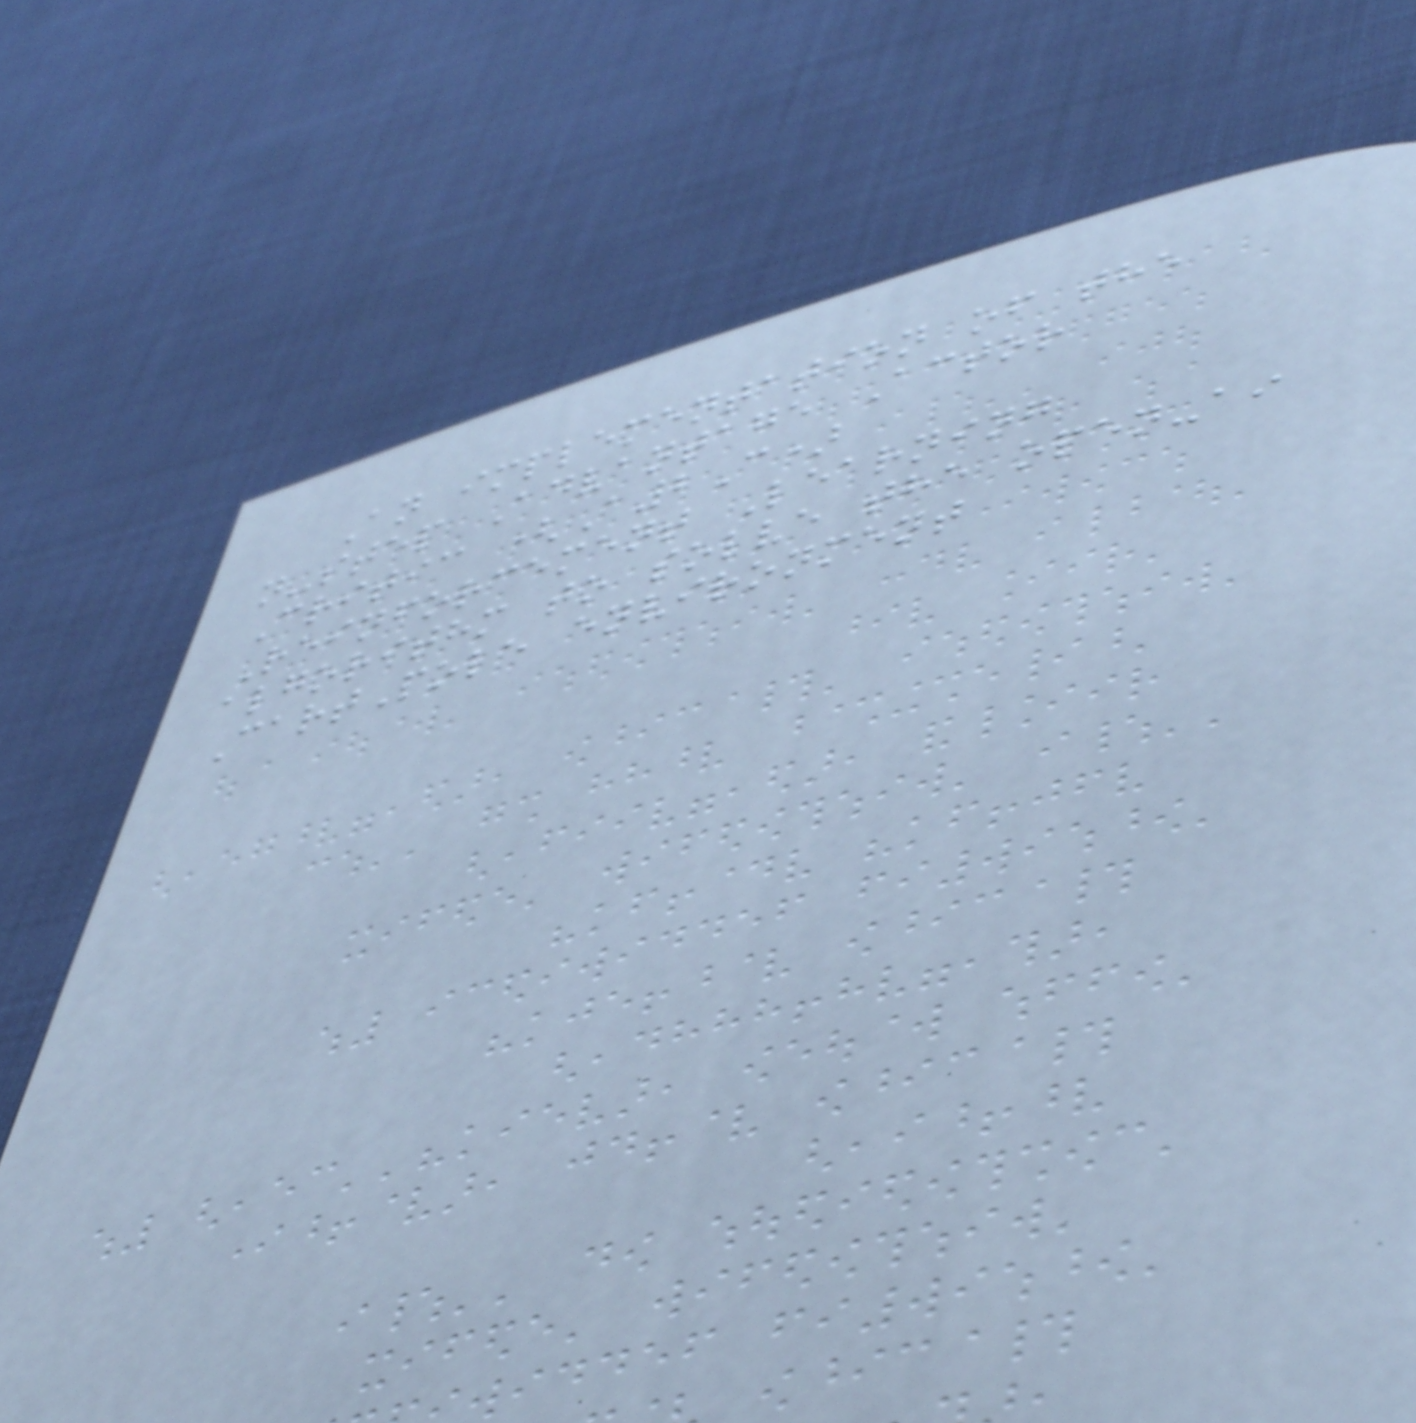An implementation of the
n-step Advantage Actor
Critic (A2C)
Reinforcement Learning
algorithm to solve the open-ai
CartPole environment
